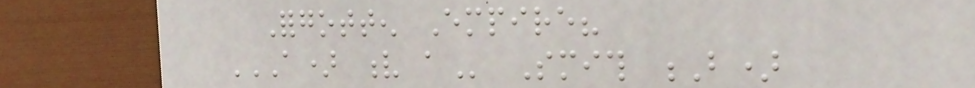Forgotten Empire?
A) V A Smith B)
